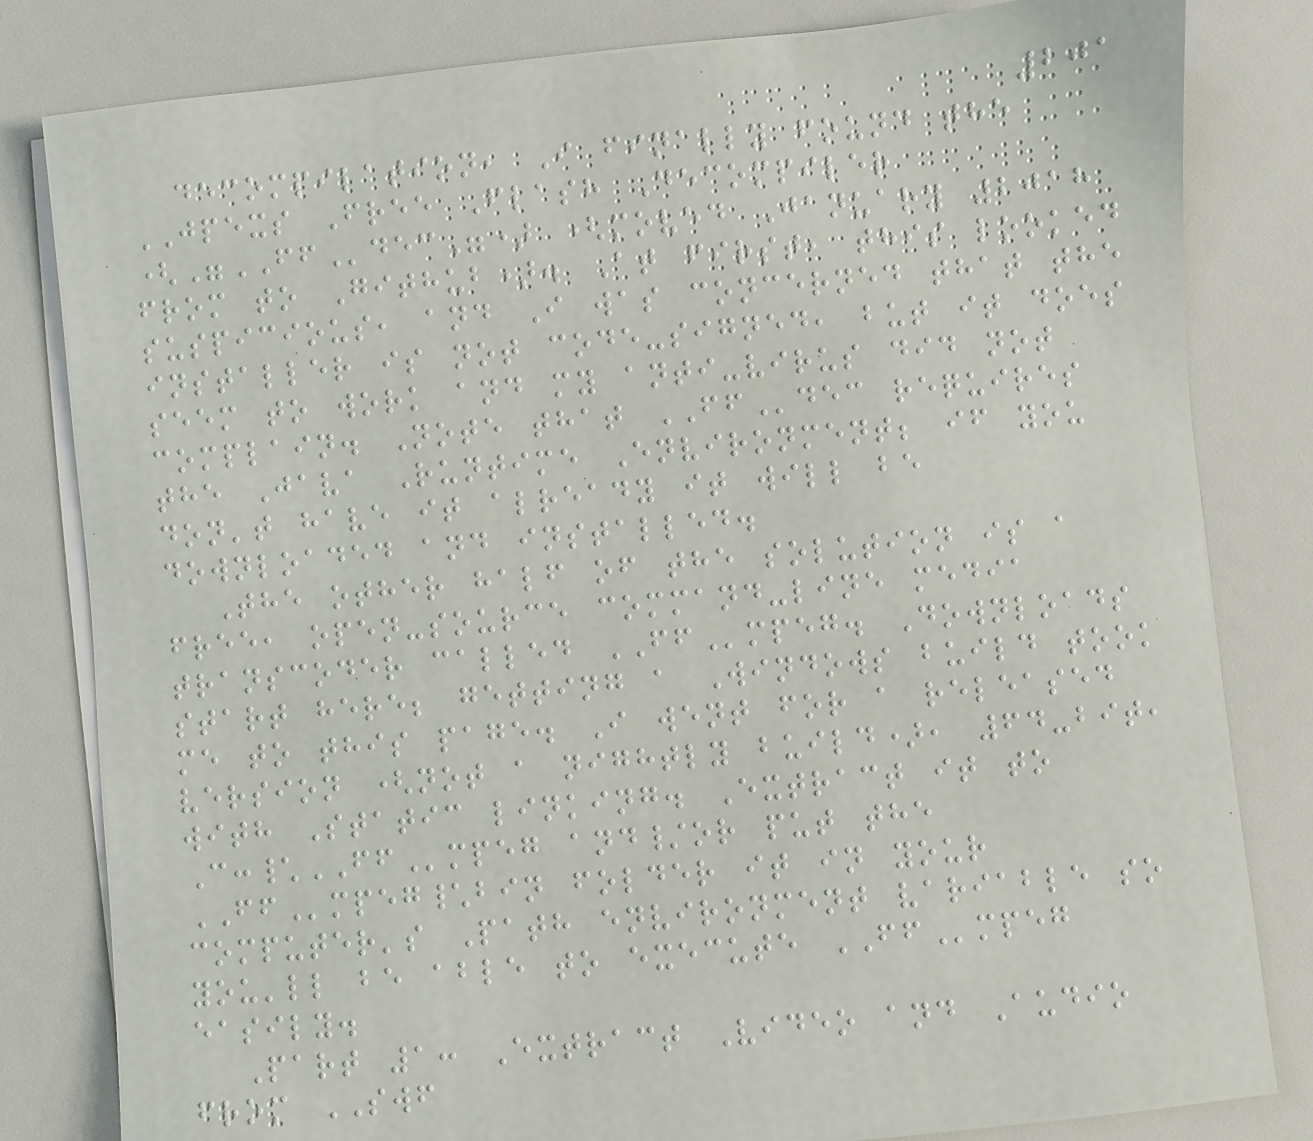201
decompilation, I finally found the
JPEXS Free Flash Decompiler
("FFdec") (moved January 2018
from to Github). At first, this looked
suspicious, and I was concerned that the
installer is not code-signed, but it does
seem to work and my anti-virus did not
complain. Note that FFdec requires
the Java Runtime Environment; if you
don't have it already it will be
downloaded and installed.
The other half of the solution is a
free, open-source command-line media
transcoder called FFmpeg. Downloads
start here; getting a Windows build took
me to this page. I went for a released
version (not a nightly build), 64-bit,
with Static linking. Extract it to
C:\FFmpeg and/or put the
FFmpeg\bin folder it in your
computer's Path environment variable so
you'll be able to execute FFmpeg
easily.
Part 1: Extract Video and Audio
from SWF
